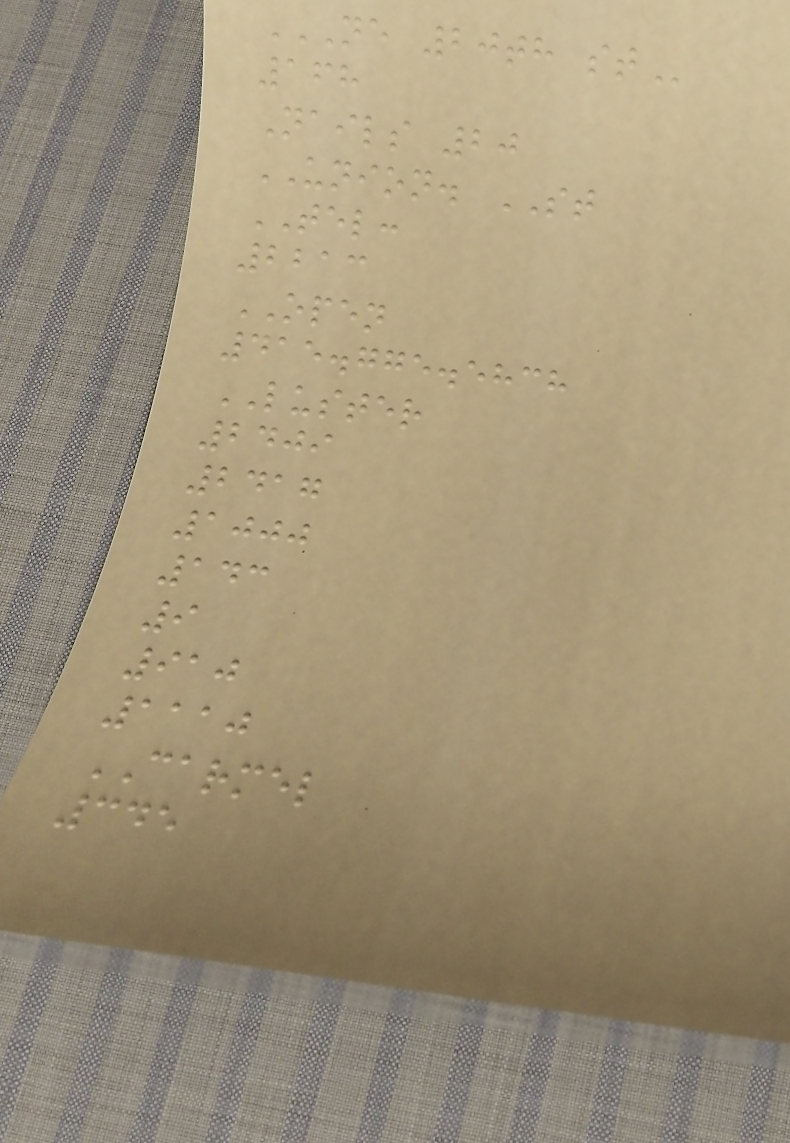NE 20TH ST
168
Nails 20
UNION. ST
TEL:
2213
OPEN
415.775.5838
LUSTER
2409
2417
1000
143
9
910
1110
CARMEL
345
